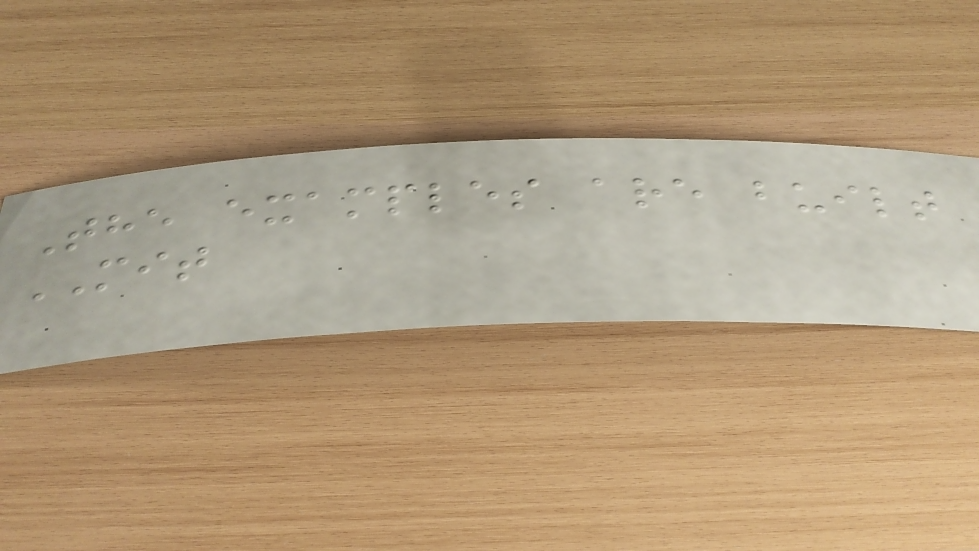The examples are built
MIT
